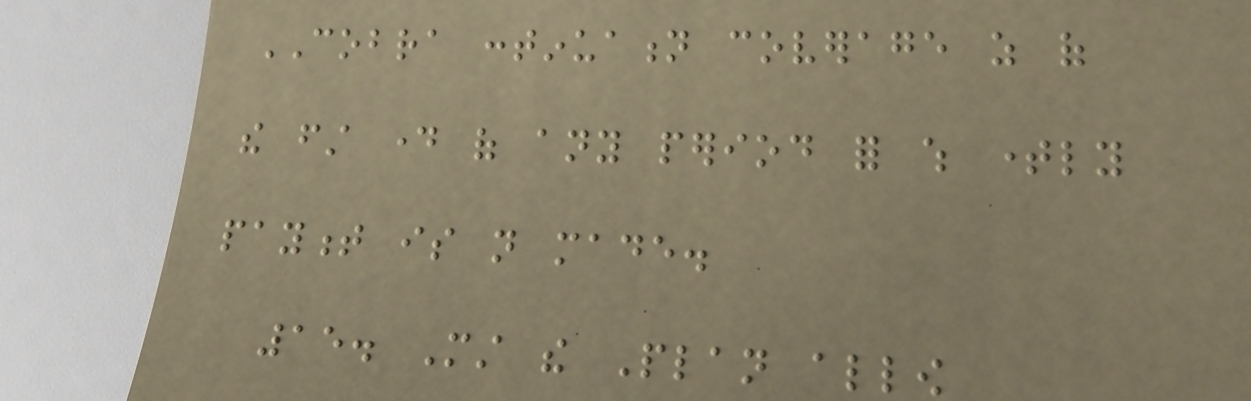COBRA continuation coverage as of
the first day of any period for which timely
payment is not made.
15. Must the Plan allow
